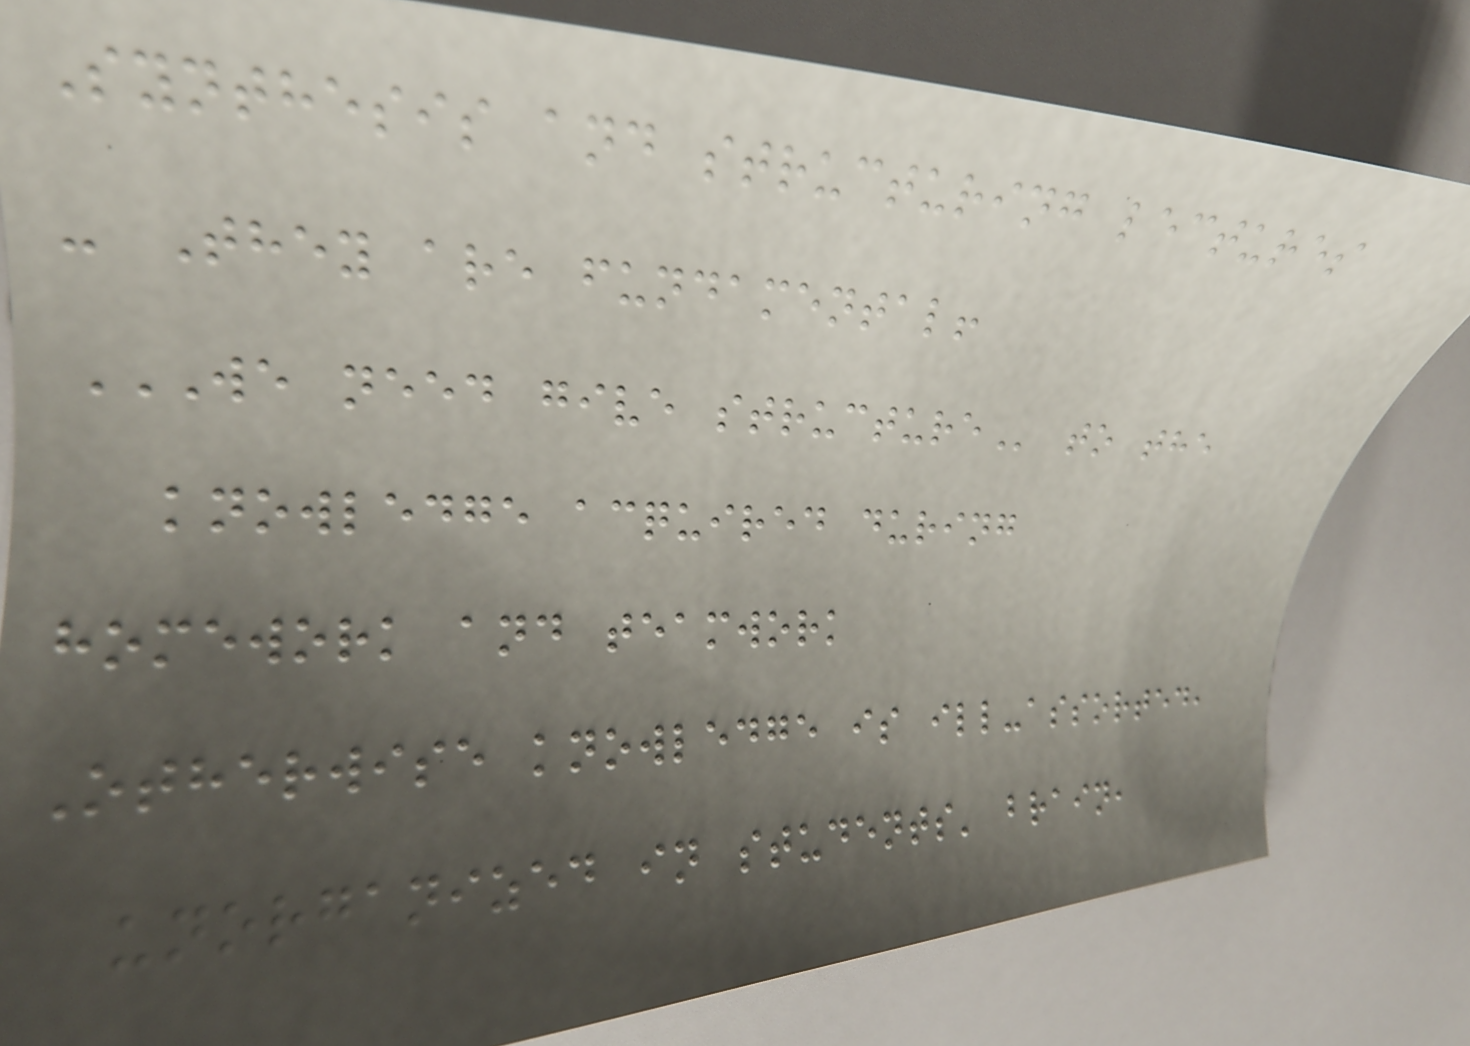Synthesis and structuring lectures
- They are fundamental!
WE NEED GIVE STRUCTURE to the
knowledge acquired during
homework and teamwork
Otherwise knowledge is ill-assorted,
unorganized in students' brain,
